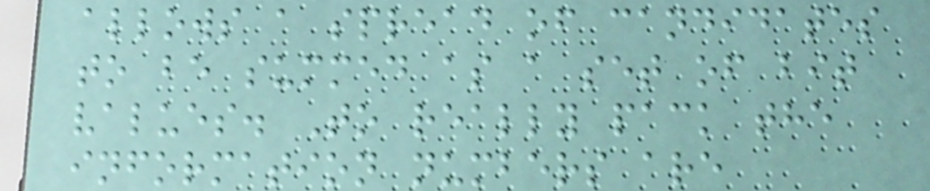allows a spread of candidates
to be summed as a set of bit
values. To really pack the
information numbers are
